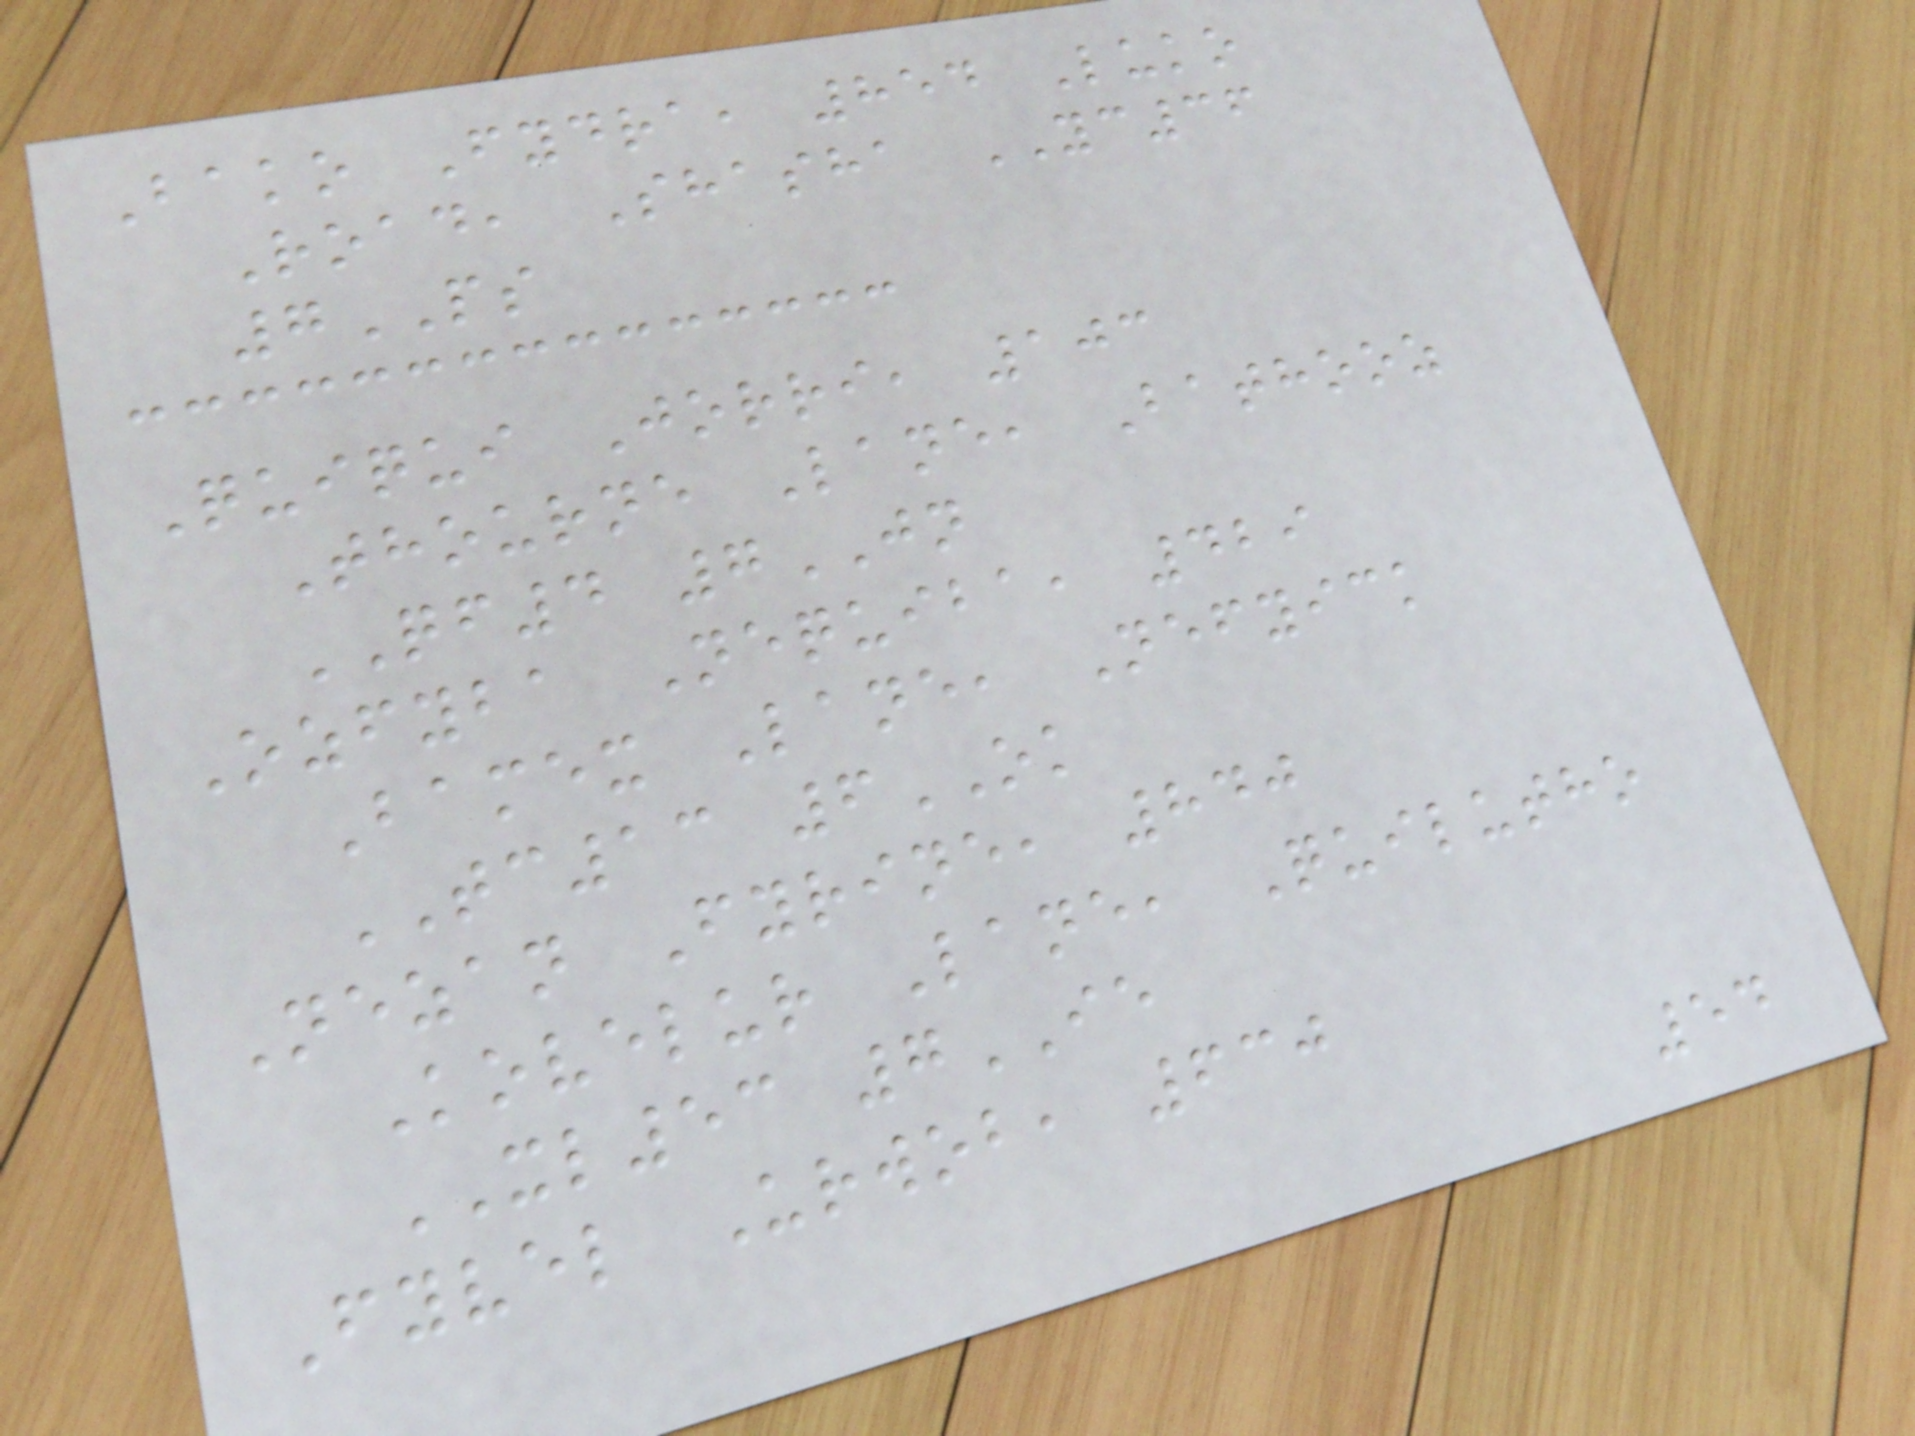Bako Fydra, 854 Luko
Road, Shasha YC36
7PS
Quiqui Jorri, 103
Thourne Lane, Bathooz
QF4 7JN
Ozfyba Nequiba, 429
Bamex Lane, Nefyick
TC13 6OK
Nezan Fyrine, 840
Kovelur Lane, Quilutho
XL53 7IE
Fyvel Urwob, 630
54
